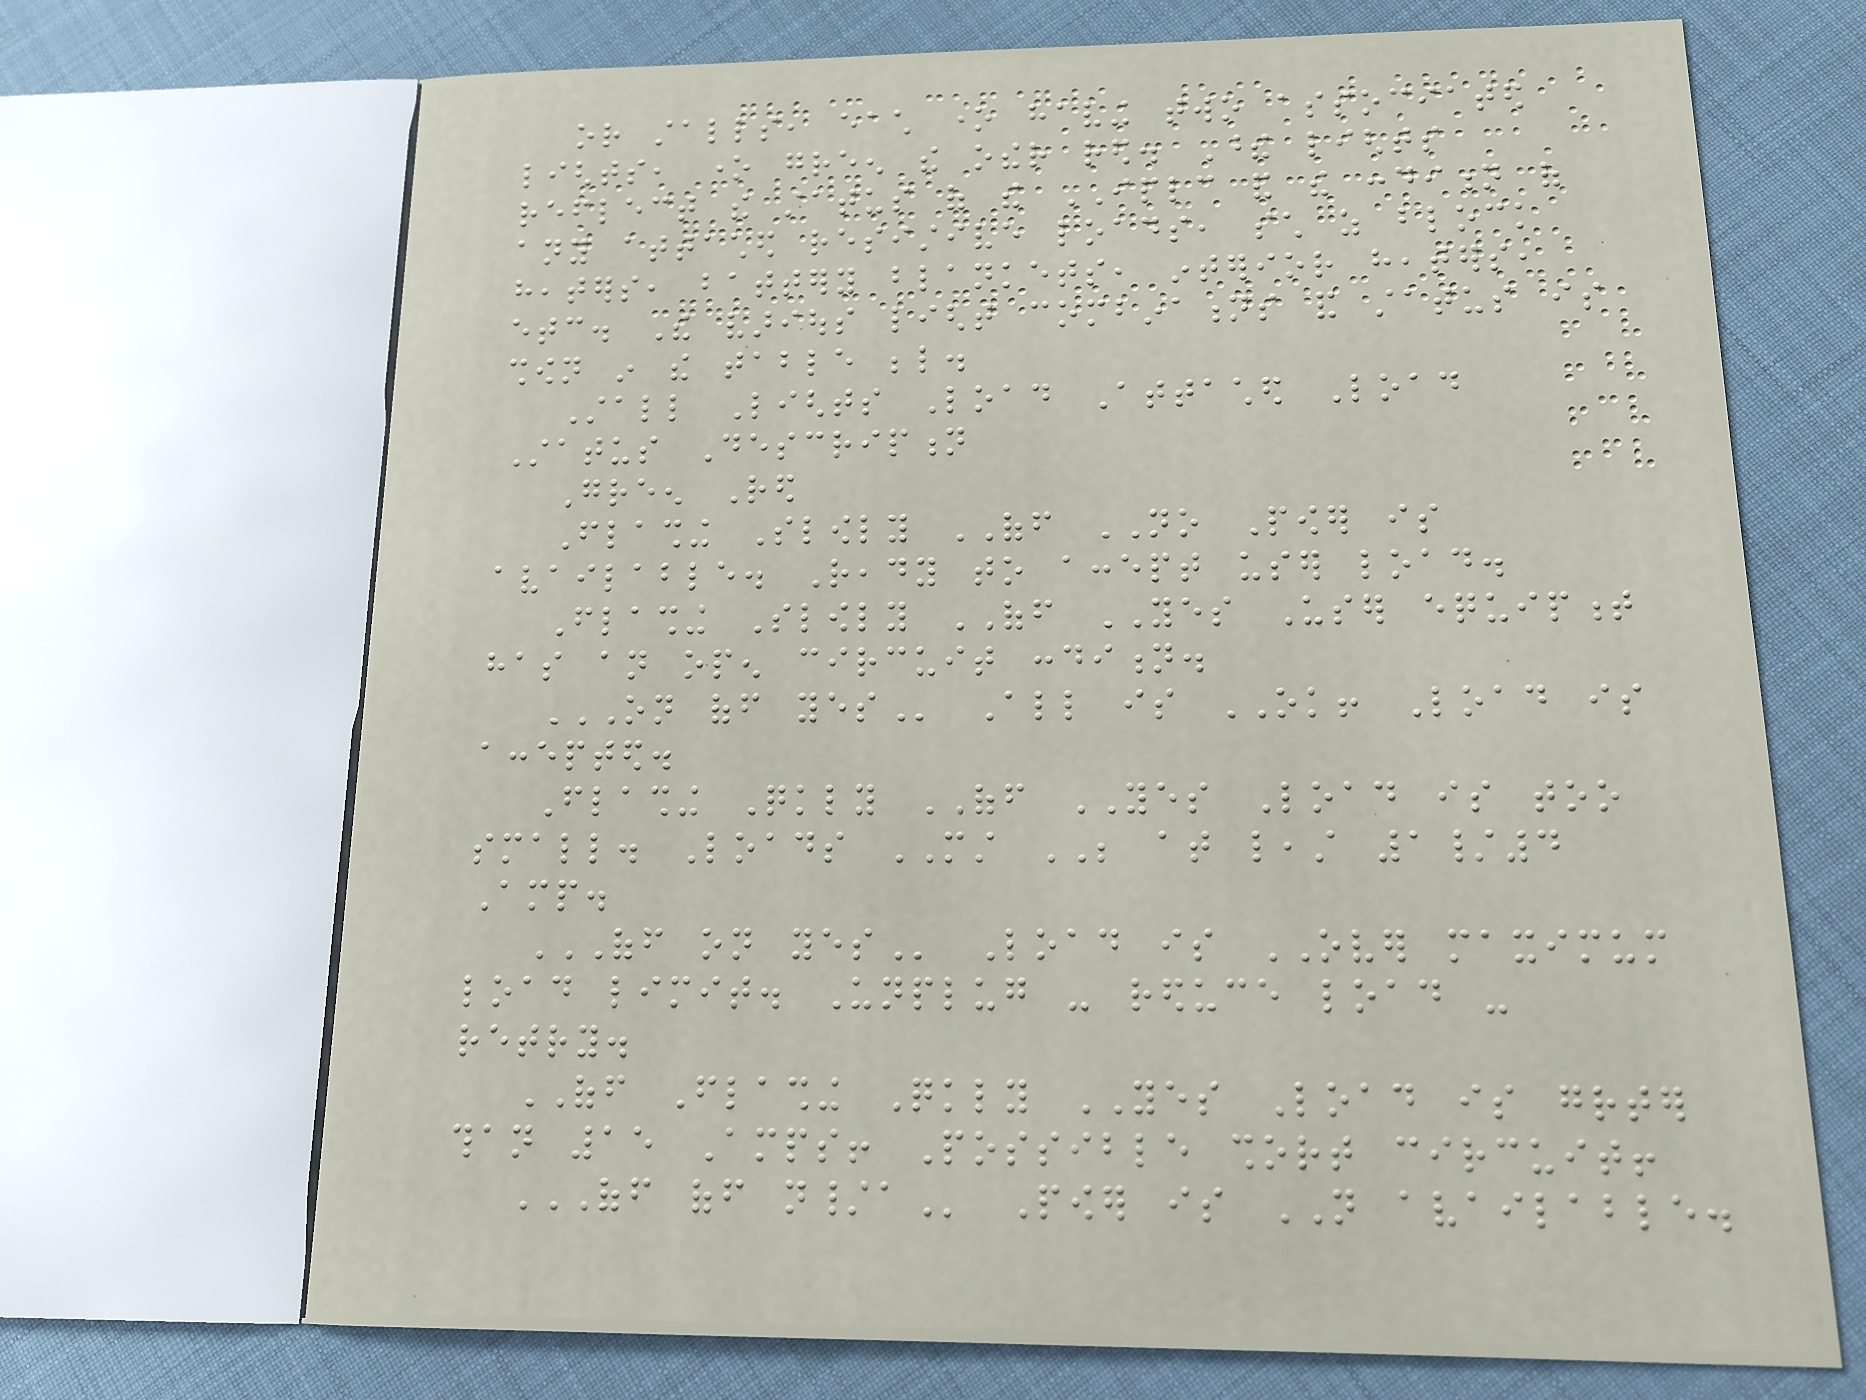or stalls, each one having two associated
lights, one green the other red. These lights
reflect the status of the IPLC and the condition of
any attached resistive loads, such as block
heaters, battery blankets, interior heaters,
etc. The various light combinations and status is
shown in the table below.
Stall Lights Load Attached Load
Status Description
Green Red
Flashing Slowly OFF NO Power is
available. Ready to accept user load.
Flashing Slowly OFF YES User equipment
has an open circuit condition.
ON OFF YES All is OK! Load is
accepted.
Flashing Quickly OFF YES Load is too
small. Loads MUST BE at least 1/4
Amp.
OFF ON YES Load is OVER maximum
load limit. Unplug - reduce load -
retry.
OFF Flashing Quickly YES Load is greater
than 15 Amps! Possible short circuit!
OFF OFF N/A Power is NOT available.
